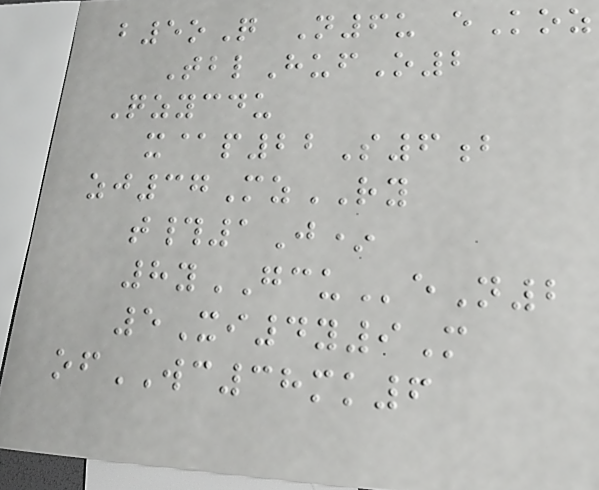b5oQ N6u eKoz
TblHufO2
Qzycdu
x@p22S6b
zj37MzRY
t#1J*
8yGCUeN2
5Xi4y9M
ofWC38mk6
